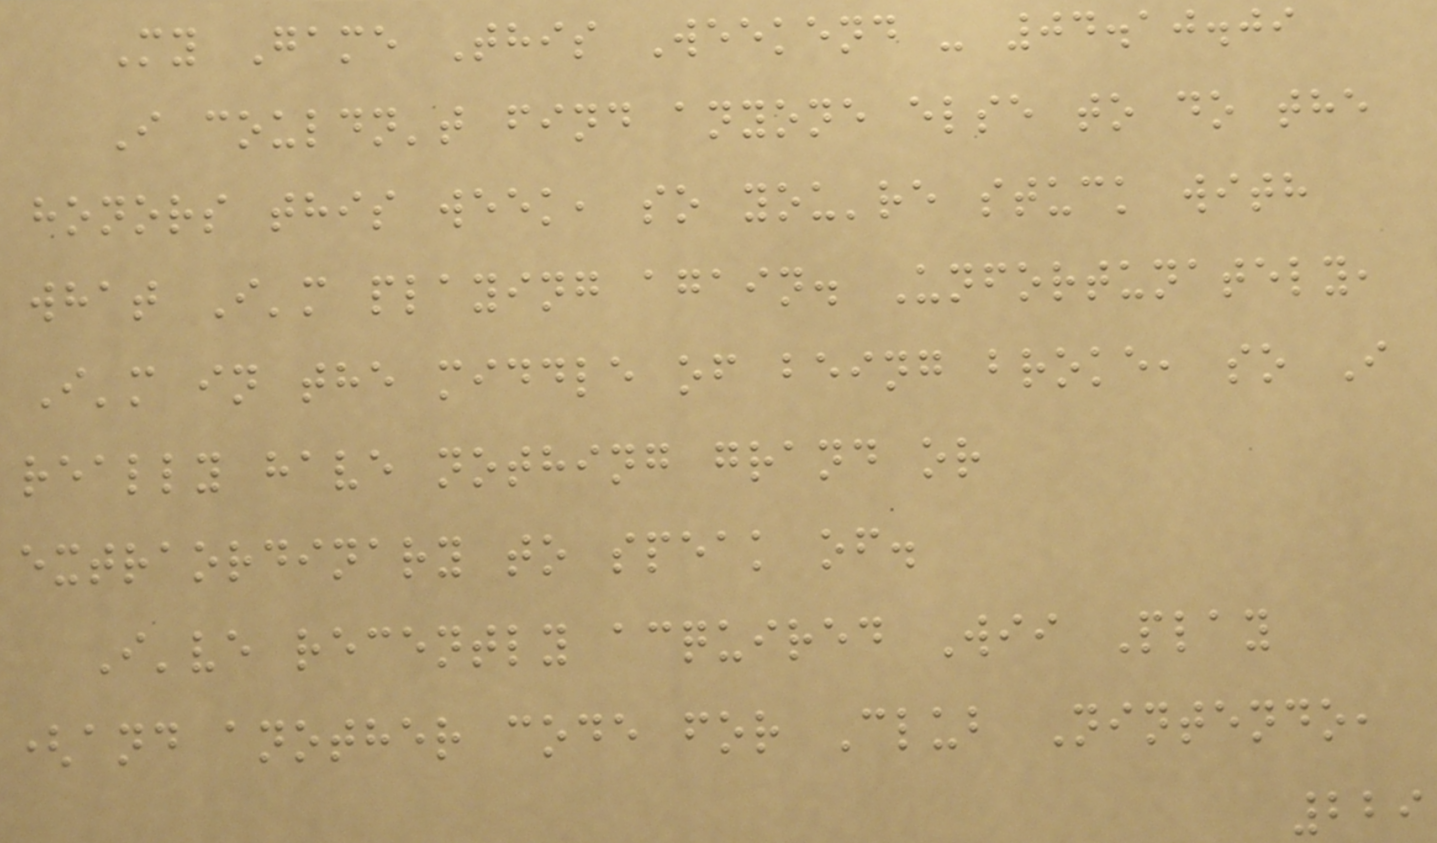My Game This Weekend - 04.10.09
I couldn't find anyone else to do the
honors this week, so you're stuck with
what I'm playing again. Unfortunately,
I'm in the middle of being broke, so I
really have nothing grand or
extraordinary to speak of.
I've recently acquired Wii Play
(and another code for Club Nintendo,
229
